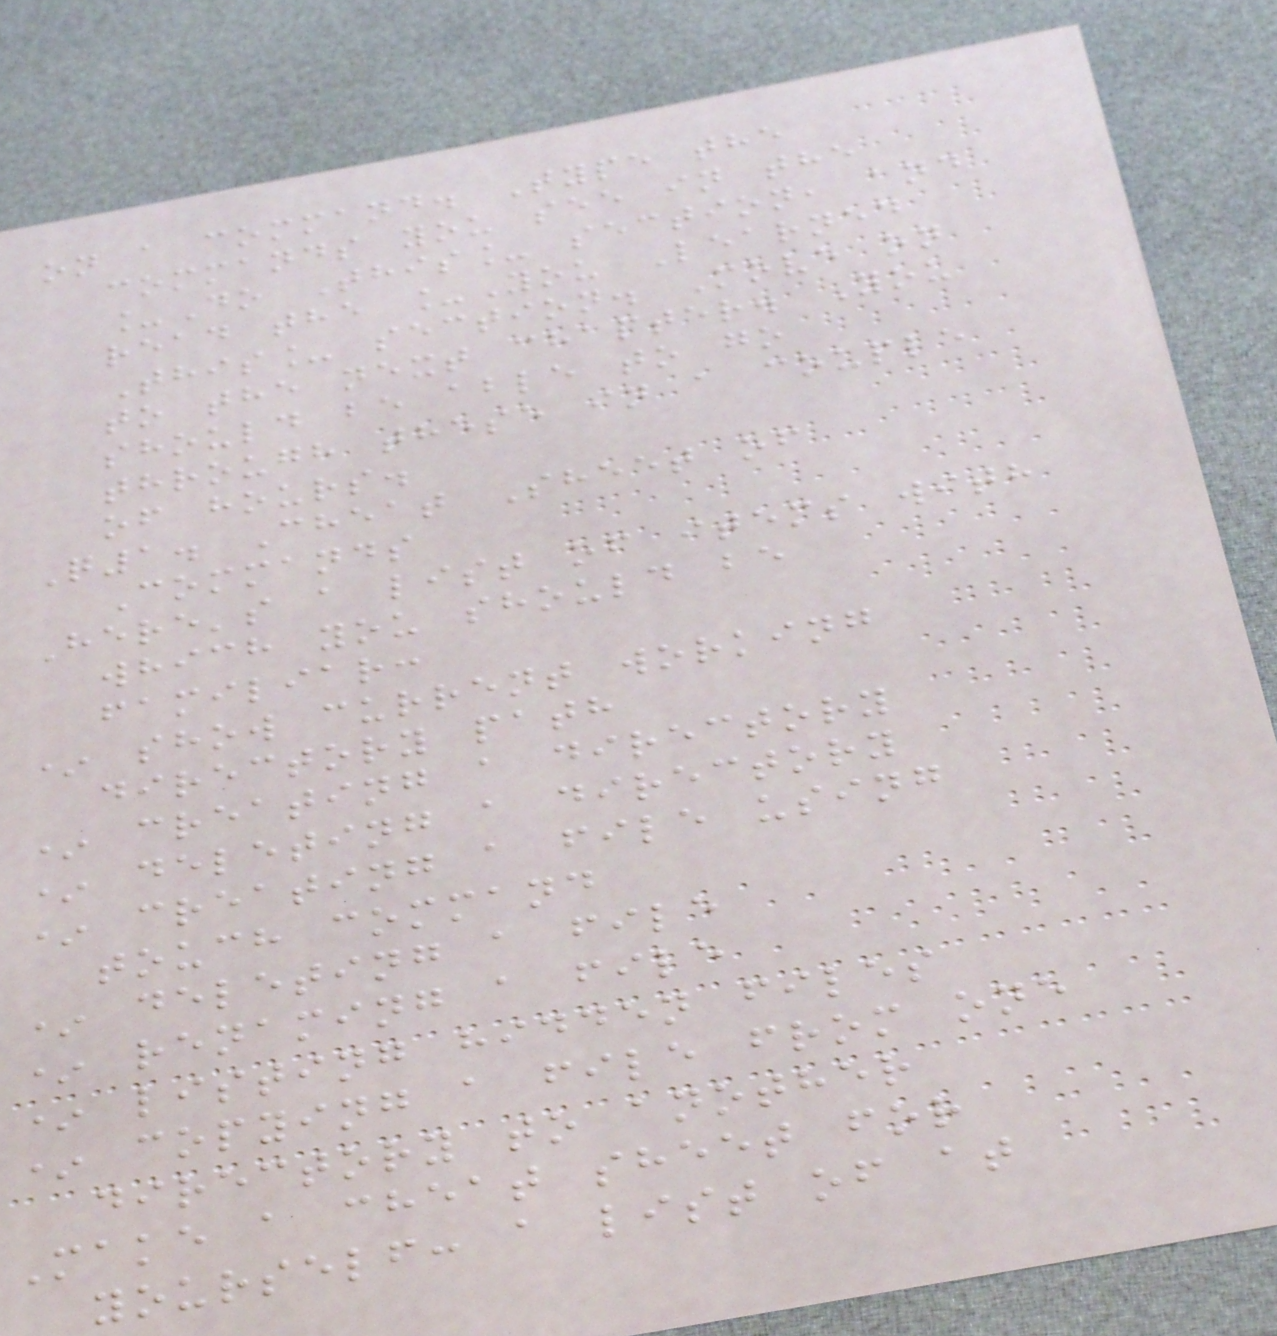on a command. Type the
commands you see in the
_Do This_ section, and
read the _You Learned
This_ section. Move on
to the next chapter. You
should be able to go
through these in a couple
of hours.
Q1. Cheat Sheet of
Commands
Here's a list of items with
which you should be
familiar:
* show current working
directory path
* creating a directory
* deleting a directory
* creating a file using
touch command
* deleting a file
* renaming a file
* listing hidden files
* copying a file from one
directory to another
Make a cheat sheet for
yourself: a list of at
